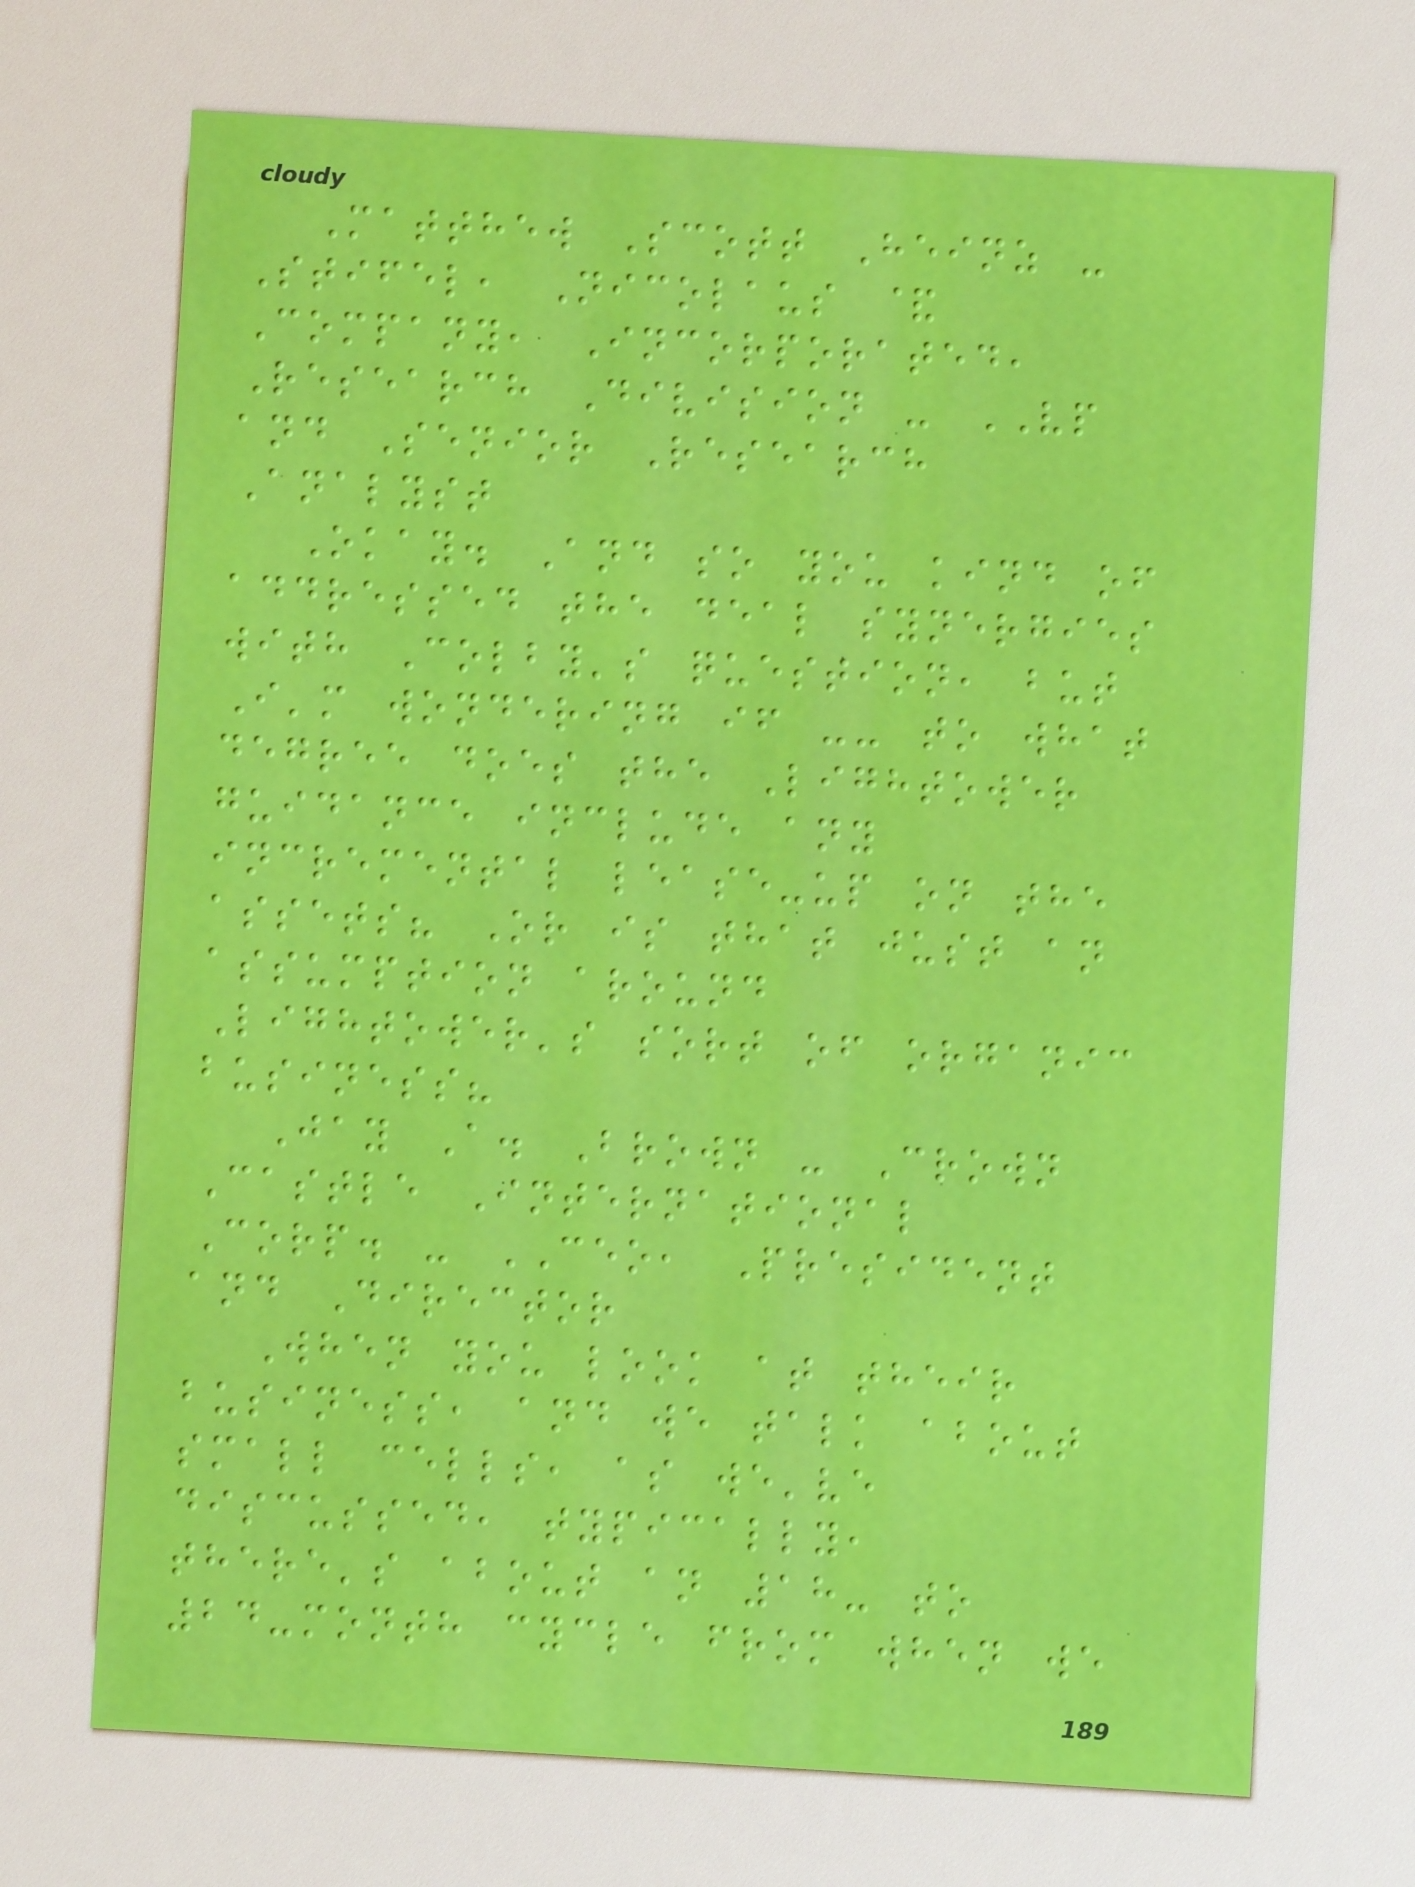Matthew Scott Heinz -
Stifel, Nicolaus &
Company, Incorporated,
Research Division - VP
and Senior Research
Analyst
Okay. And so you kind of
addressed the deal synergies
with Colby's question, but
I'm wondering if -- to what
degree does the Lightower
guidance include any
incremental lease-up on the
assets? Or is that just an
assumption around
Lightower's sort of organic
business?
Jay A. Brown - Crown
Castle International
Corp. - CEO, President
and Director
When you look at their
business, and we talk about
small cells, as we've
discussed, typically,
there's about an 18- to
24-month cycle from when we
